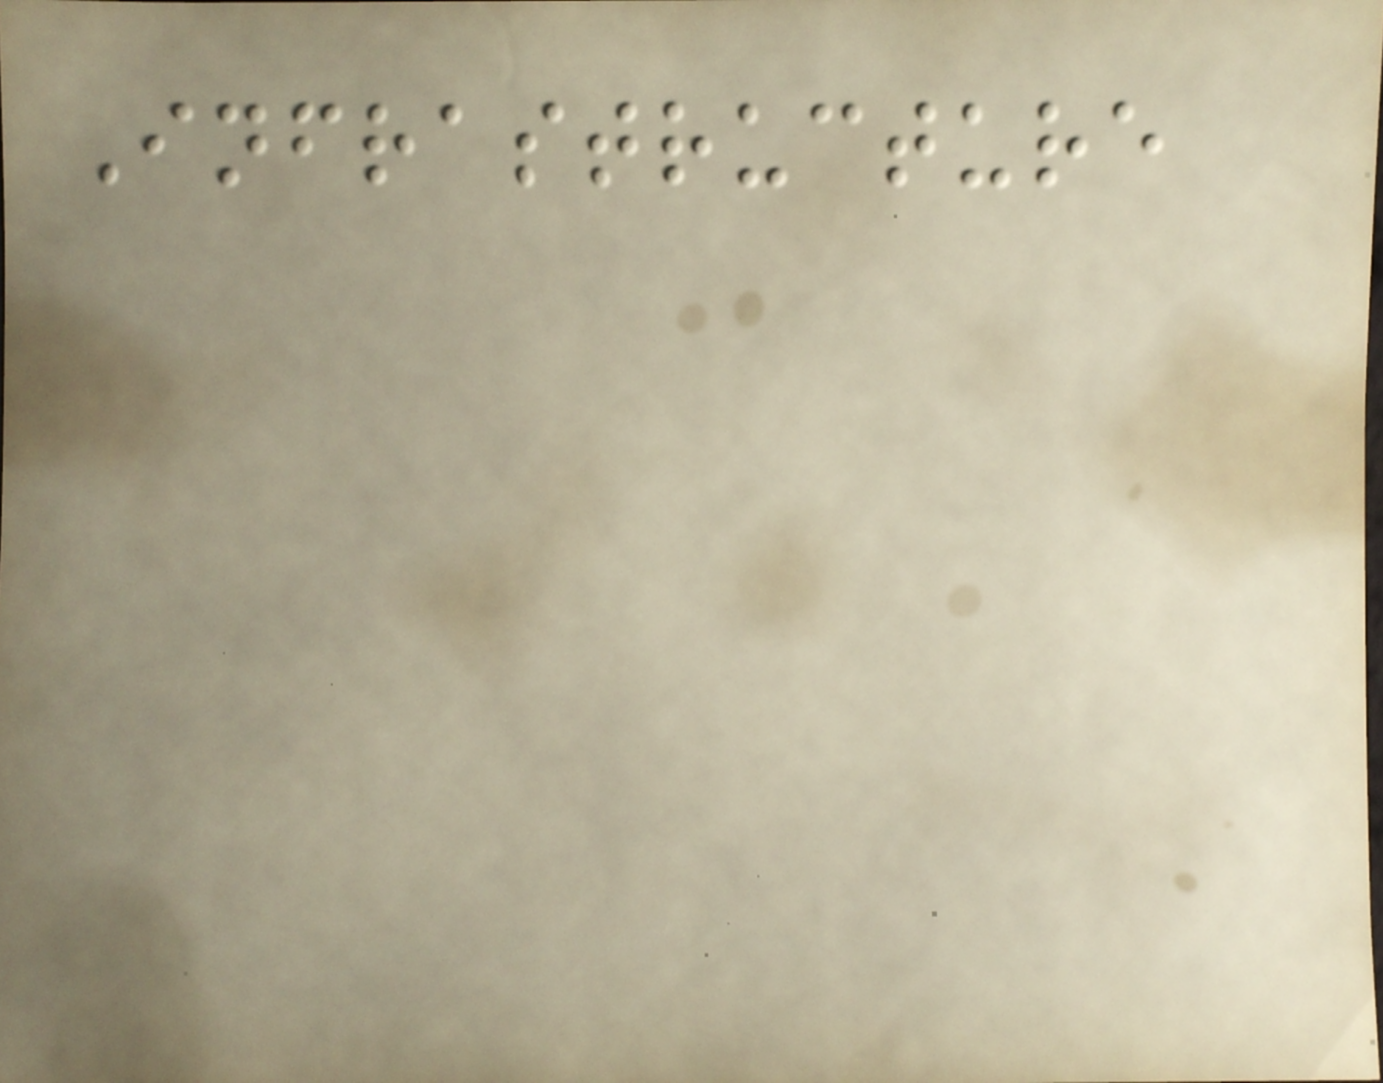Infrastructure
